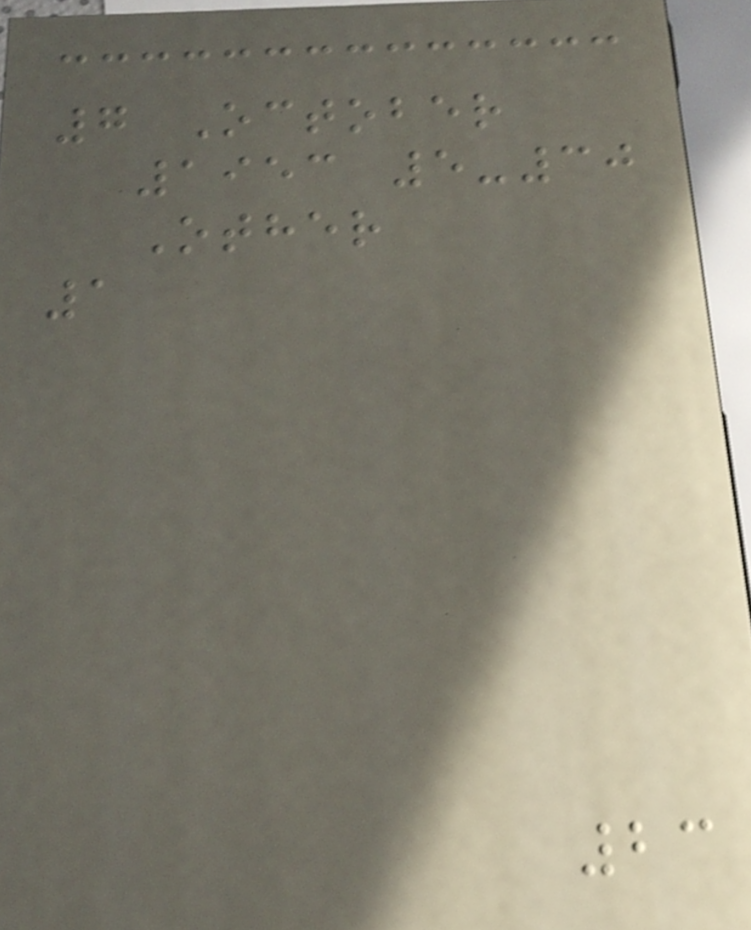7 October
1953 5-30
Other
1
23
